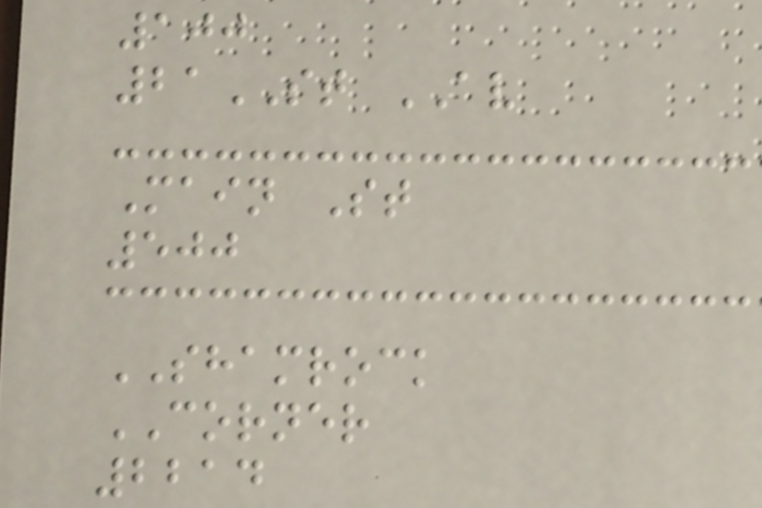100
21ST AV
Main St
500
SHAMROCK
CORNER
2214
